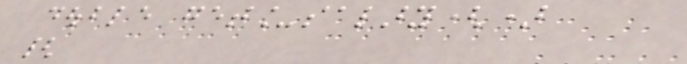double get_salary()
{
